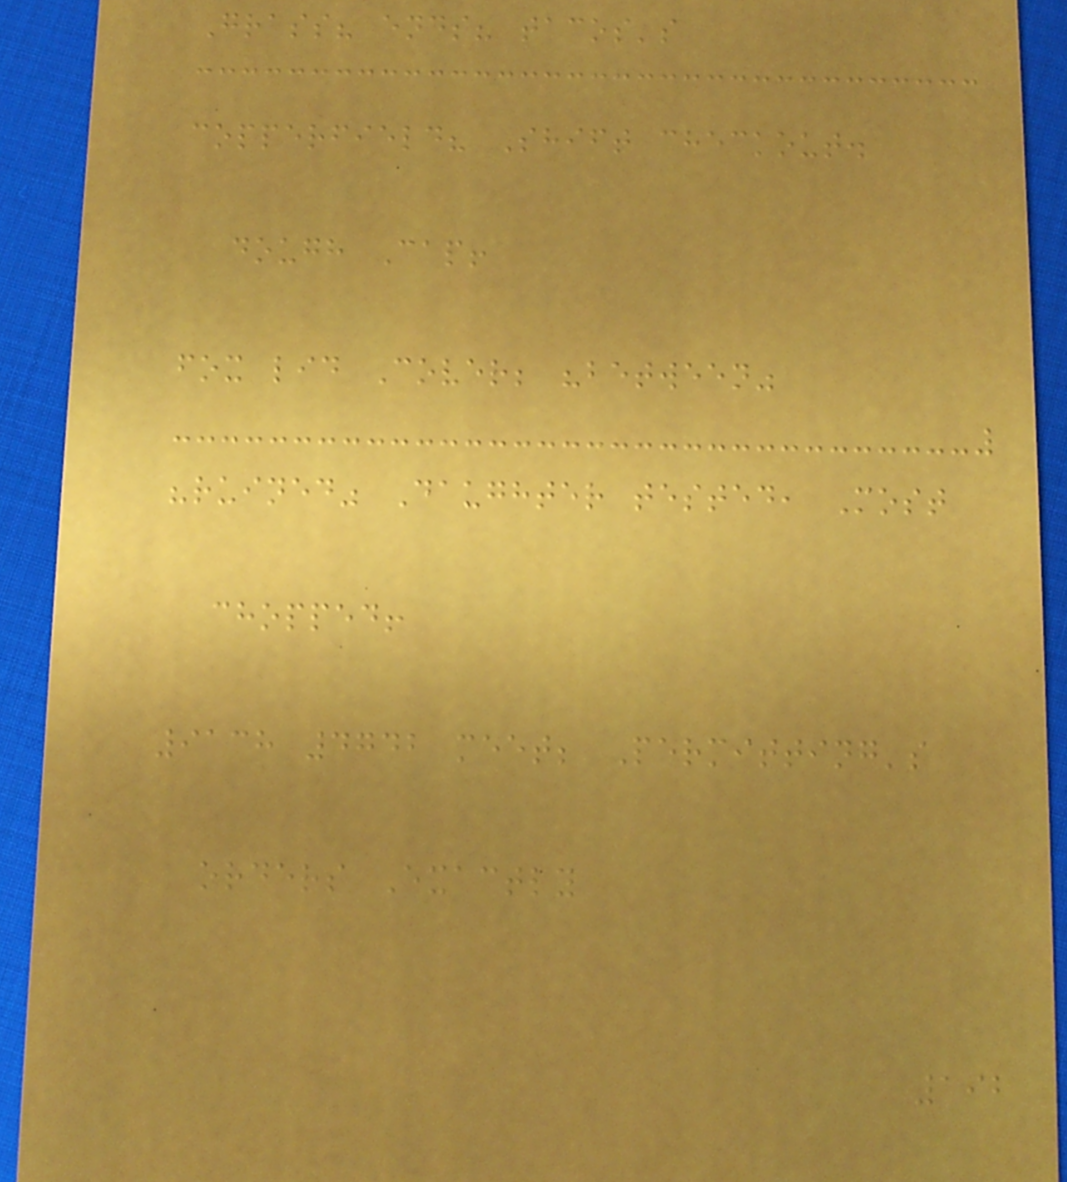Grass? ends? tacos's
copperfield? Shift checkout.
dough Cap!
fox lid Cover; "between"
"ruined" Daughter tested, Most
chopped!
9138 4742 meet; Permitting's
orders Exactly
192
